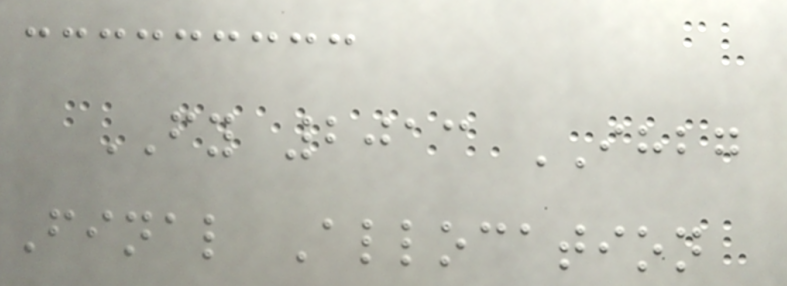FY 2013 IHBG
Final Allocation
